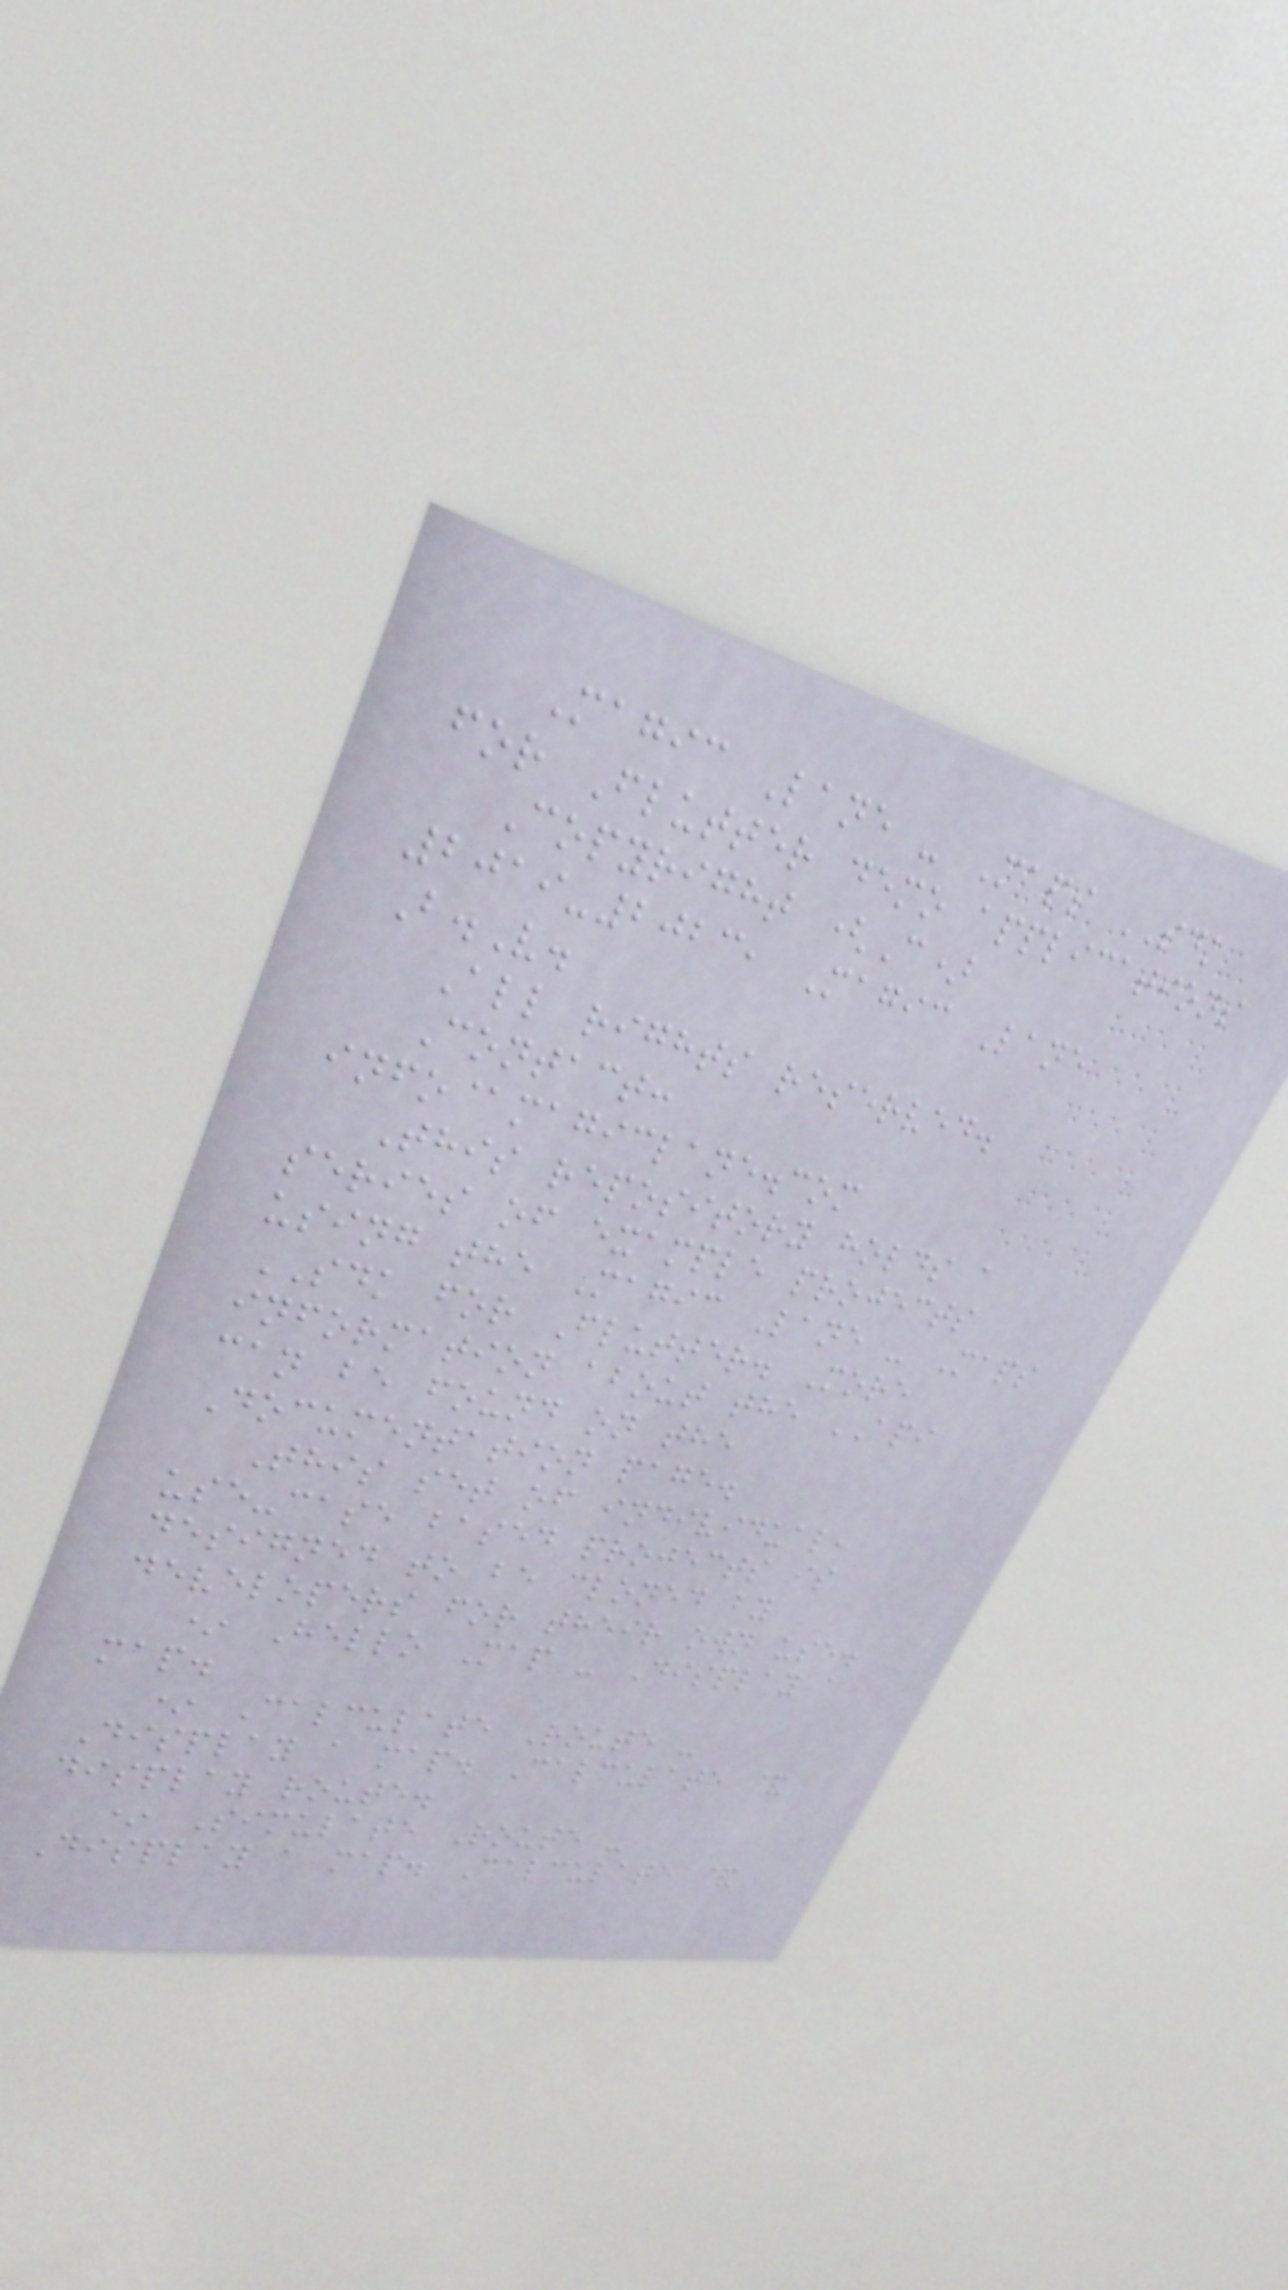Magic Lane - Maps SDK
for Flutter demo applications
Copyright (C)
2019-2023, Magic Lane
B.V.
All rights reserved.
Contact:
info@magiclane.com
This repository holds a
series of example projects
using the Magic Lane - Maps
SDK for Flutter. More
information about the API
can be found on the
Documentation page.
This set of individual,
use-case based projects is
designed to be cloned by
developers for their own use.
* Hello Map - Display a
map.
* Calculate Route -
Display a map. Calculate &
display route.
* Simulate Route -
Display a map. Calculate &
